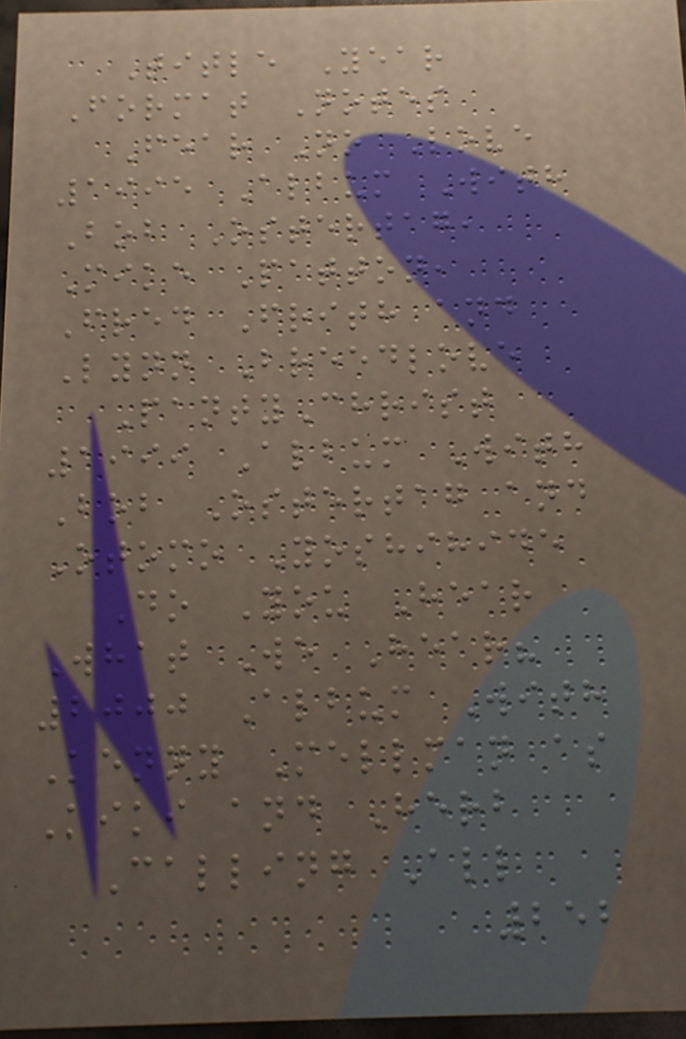Title Year
Format Notes
Fear No Love
1995 Album With
Bob Ostertag,
Mike Patton,
Fred Frith and
Lynn Breedlove
PantyChrist
1999 Album With
Bob Ostertag and
Otomo Yoshihide
Do You Hear
What We Hear?
2000 Album With
Kenny Mellman as
Kiki and Herb
Calling All
252
